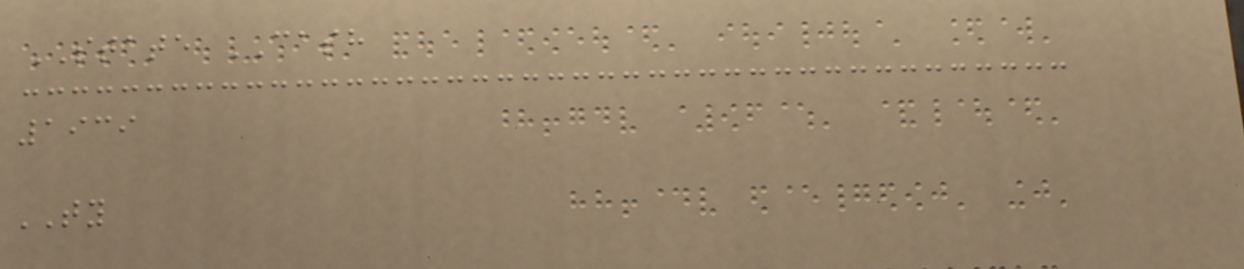STATE CASH
1939
TY
